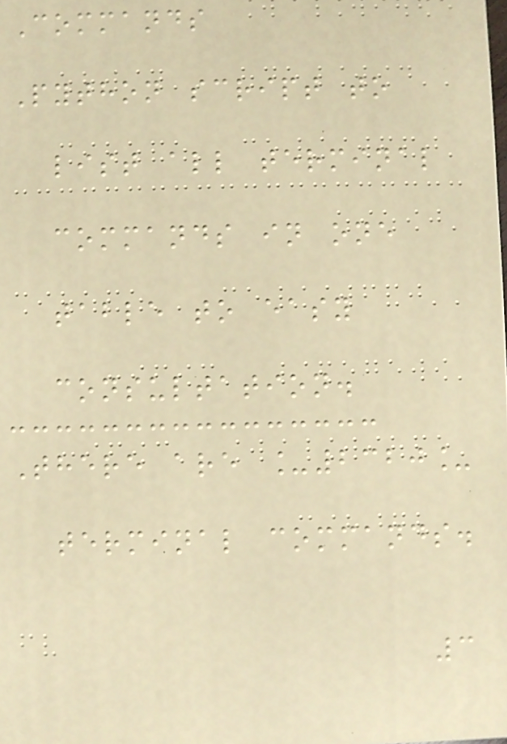Commands
Python script to
list all terminal
commands in one
table to easy
consultation.
There are _2320_
terminal commands.
3
